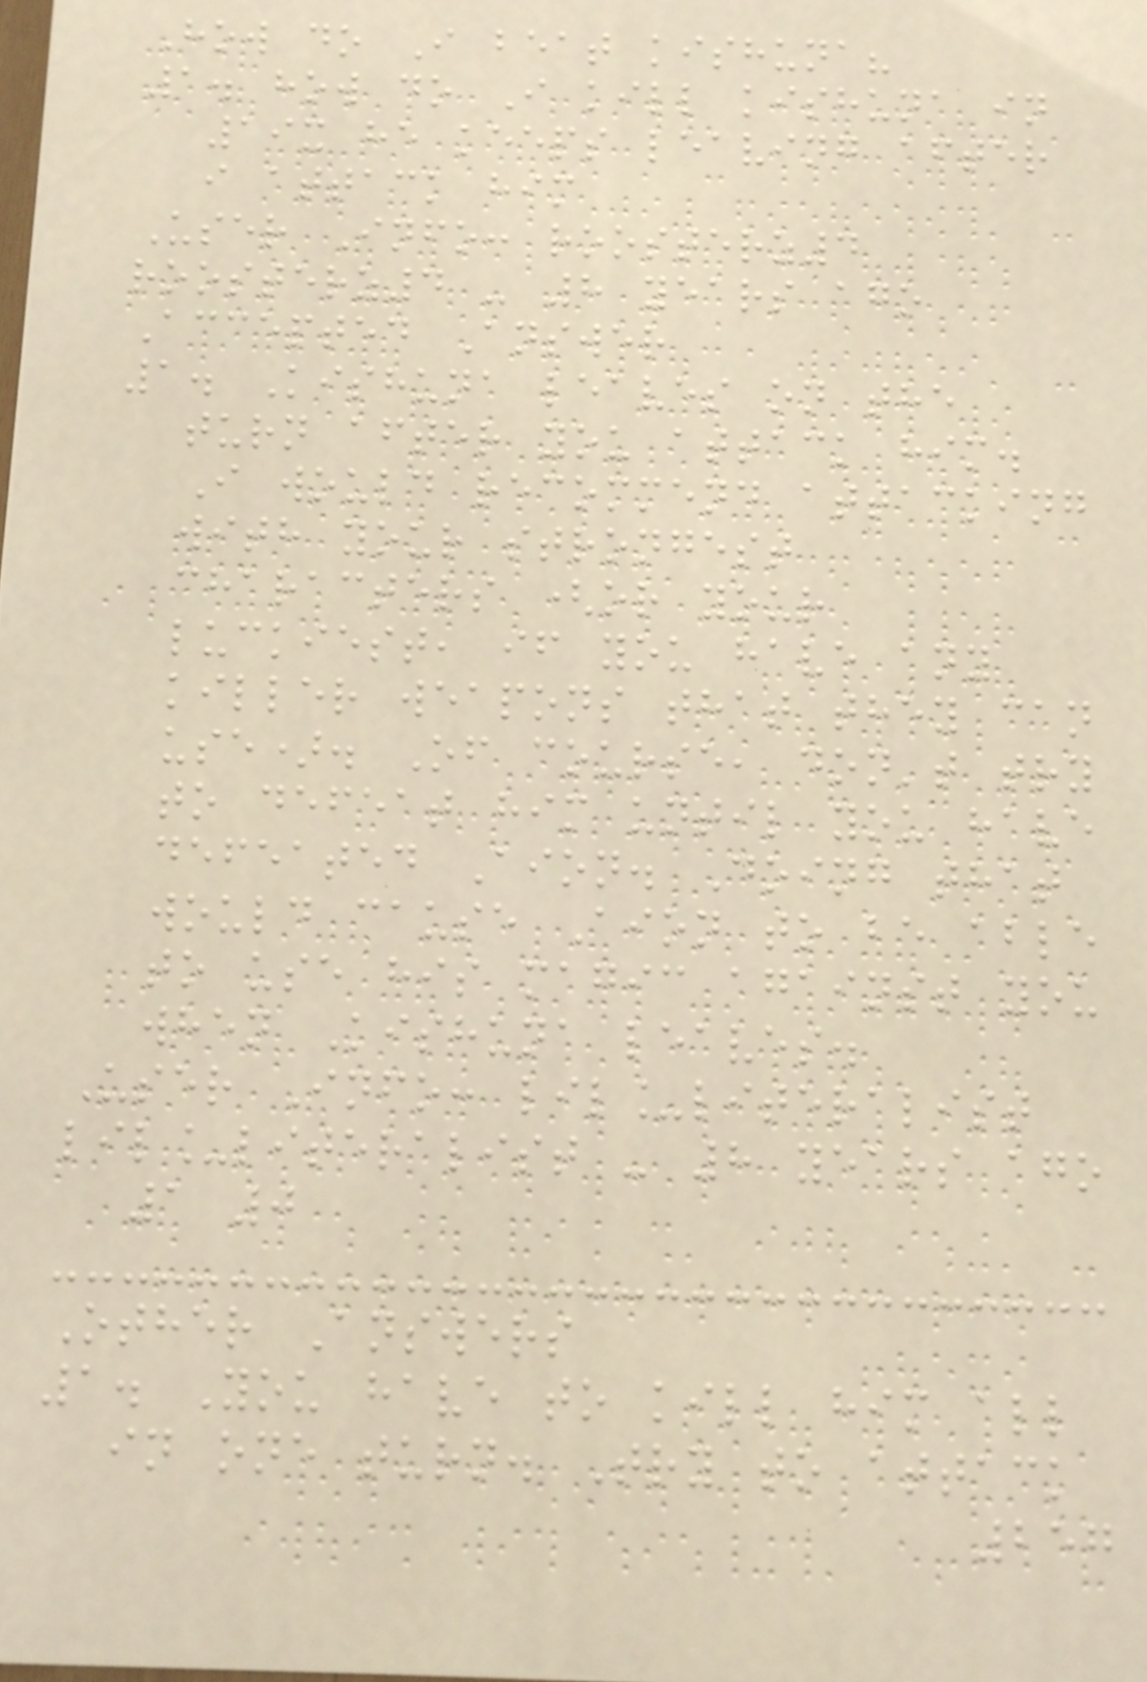How do I beat kishuna?
1. how do I kill kishuna in
19x he keeps leaving after
i attack him
User Info: roosterz4
roosterz4 - 8 years ago
Accepted Answer
1. Kishuna leaves on the
turn after you attack him.
I would recommend attacking
with your strongest
characters (or your
luckiest, if you have any
killer weapons that they can
use). Of course, don't try
to defeat him until you have
defeated Aion. Doing that
would cause Aion to be able
to use his magic against you
when Kishuna leaves.
User Info: lil_literalist
lil_literalist - 8 years ago
1 0
Other Answers
1. You have to kill him all
in one turn. Try to attack
257
